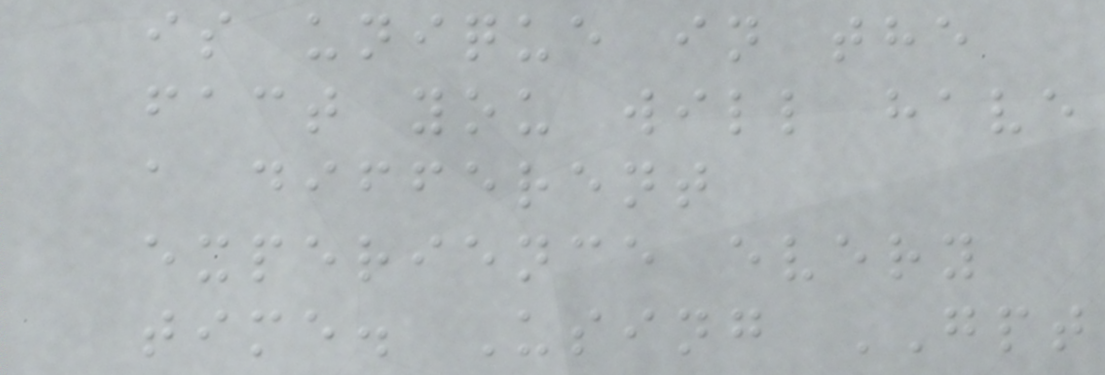is unique in the
fact you will have
a different
experience every
time. Using GPT
